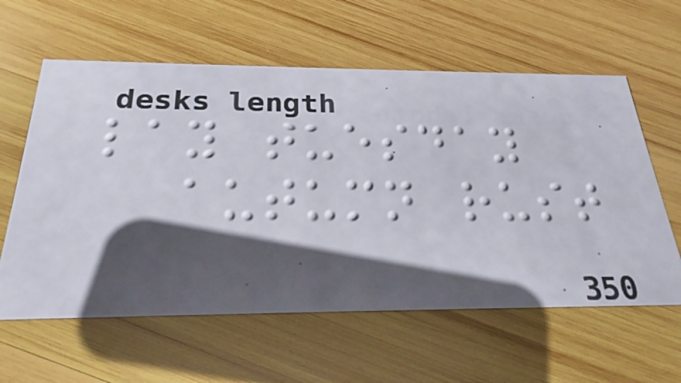lay tuesday
autumn rust
